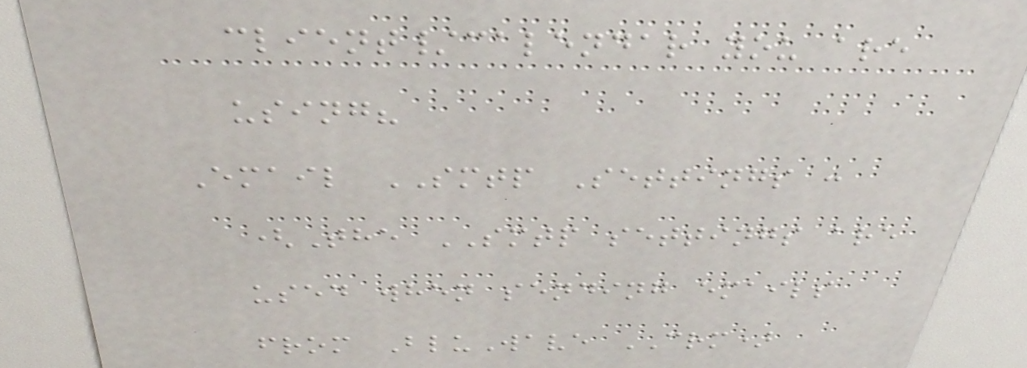client/calendar you are
using?
Email SMTP Settings :
(The SMTP settings are
used when sending emails
from BluWave CRM)
